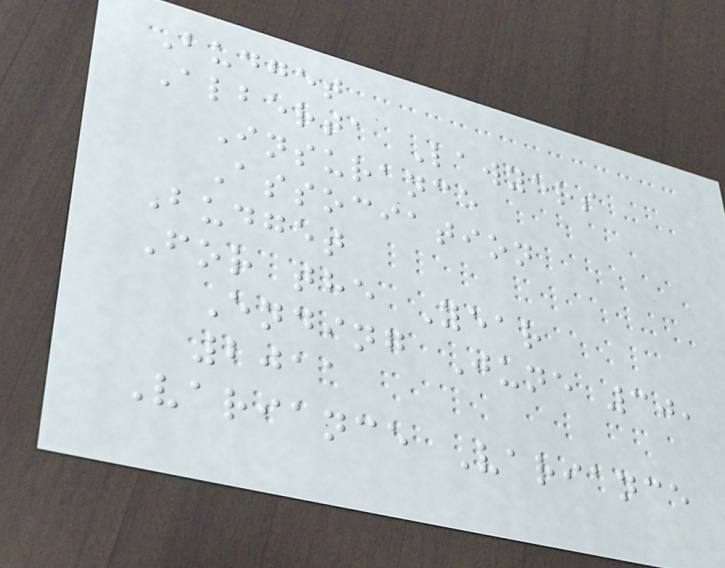Budget
Alberta Lawyers
Insurance
Association
Budget
For the Year
Ending June 30,
2011
Variance Variance
